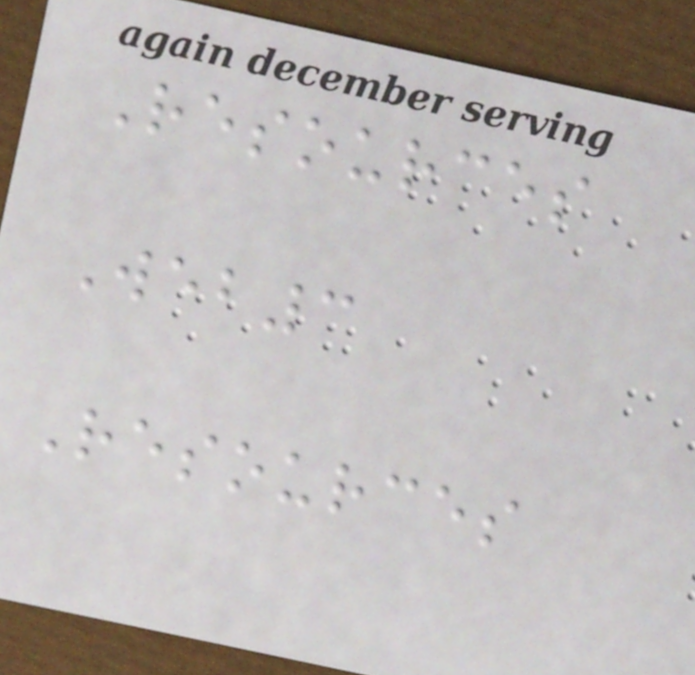Resources
Web3
Resources
